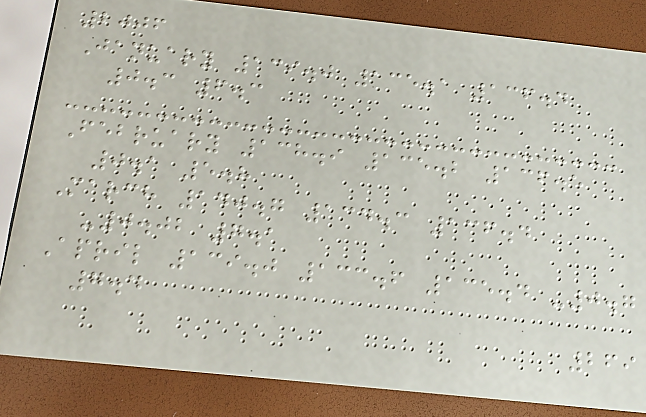2006
January 139.0 135.1 136.4
0.3 6.3
February 138.9 135.2 136.5
0.1 5.8
March 140.7 134.3 136.4
-0.02 7.1
April 139.0 133.6 135.4 -0.7
7.4
269
